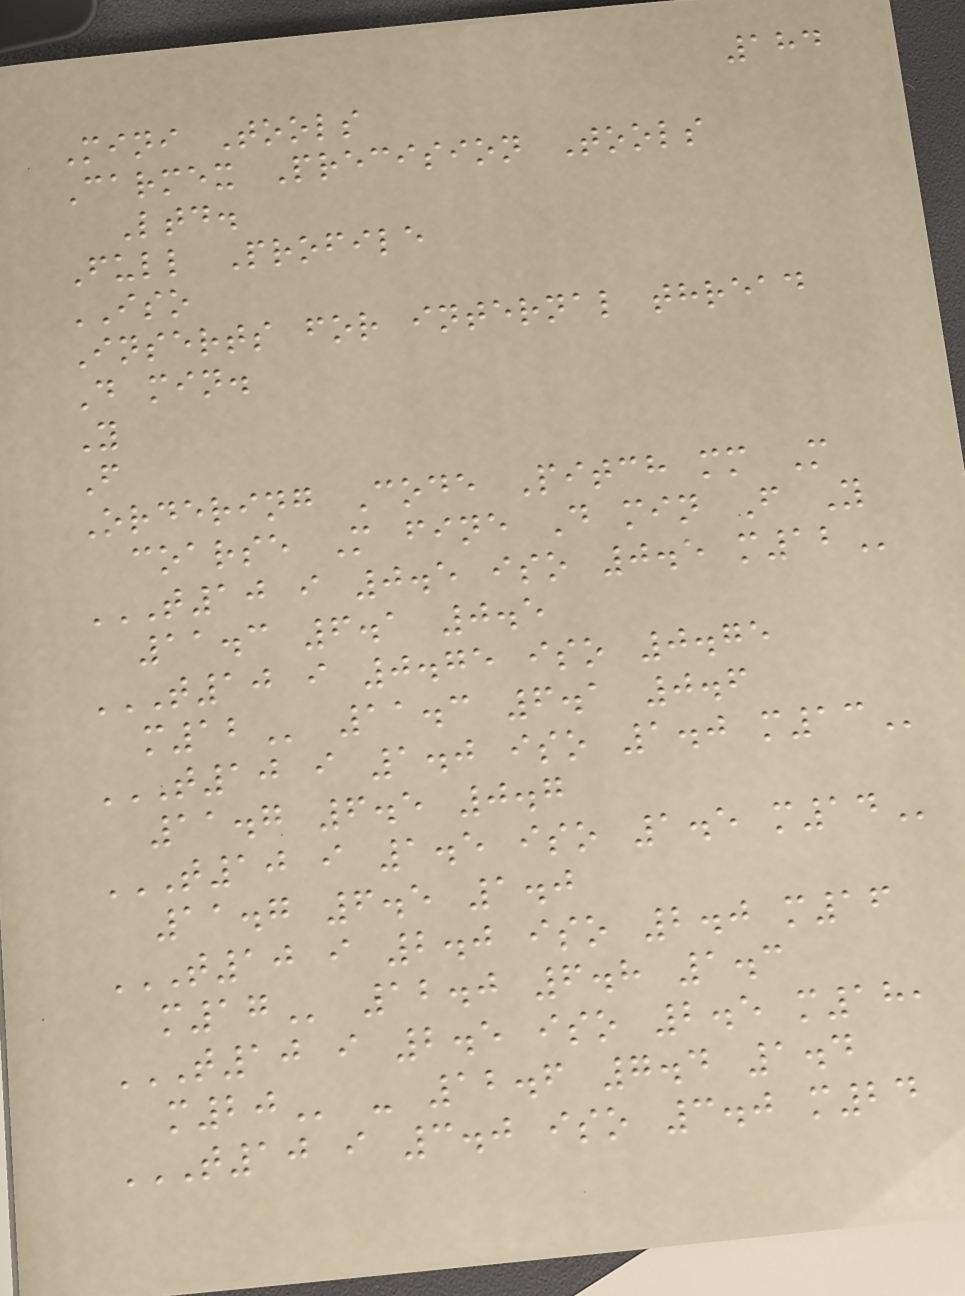184
Mini Tools
Carmex Precision Tools
Ltd.
Full Profile
ISO
Inserts for internal thread
D min.
Y
F
Ordering Code Pitch mm M
coarse M fine D min F Y
T10 I 0.5 ISO 0.5 M12
11.3 6.1 0.5
T10 I 0.75 ISO 0.75
M12 11.3 6.1 0.6
T10 I 1.0 ISO 1.0 M13
11.7 6.5 0.7
T10 I 1.5 ISO 1.5 M14
11.7 6.5 1.0
T10 I 2.0 ISO 2.0 M16
M17 12.0 6.8 1.3
T10 I 2.5 ISO 2.5 M18,
M20 - 12.6 7.4 1.4
T10 I 3.0 ISO 3.0 M24
